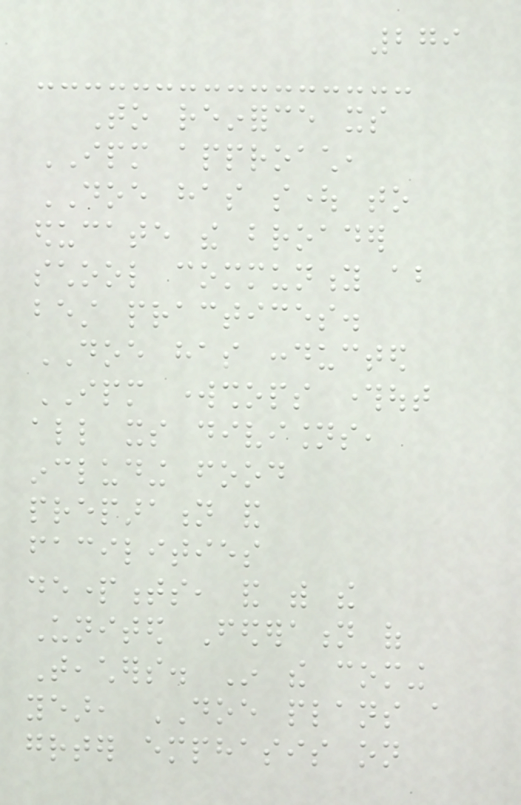279
To reinforce its
IPM approach,
DOE has sought to
educate the broader
school community about
best practices.
DOE has conducted
IPM workshops throughout
all its divisions,
including food
preparation and
facilities
departments, and with the
United Federation of
Teachers. In the coming
year, DOE plans a
greater emphasis on
